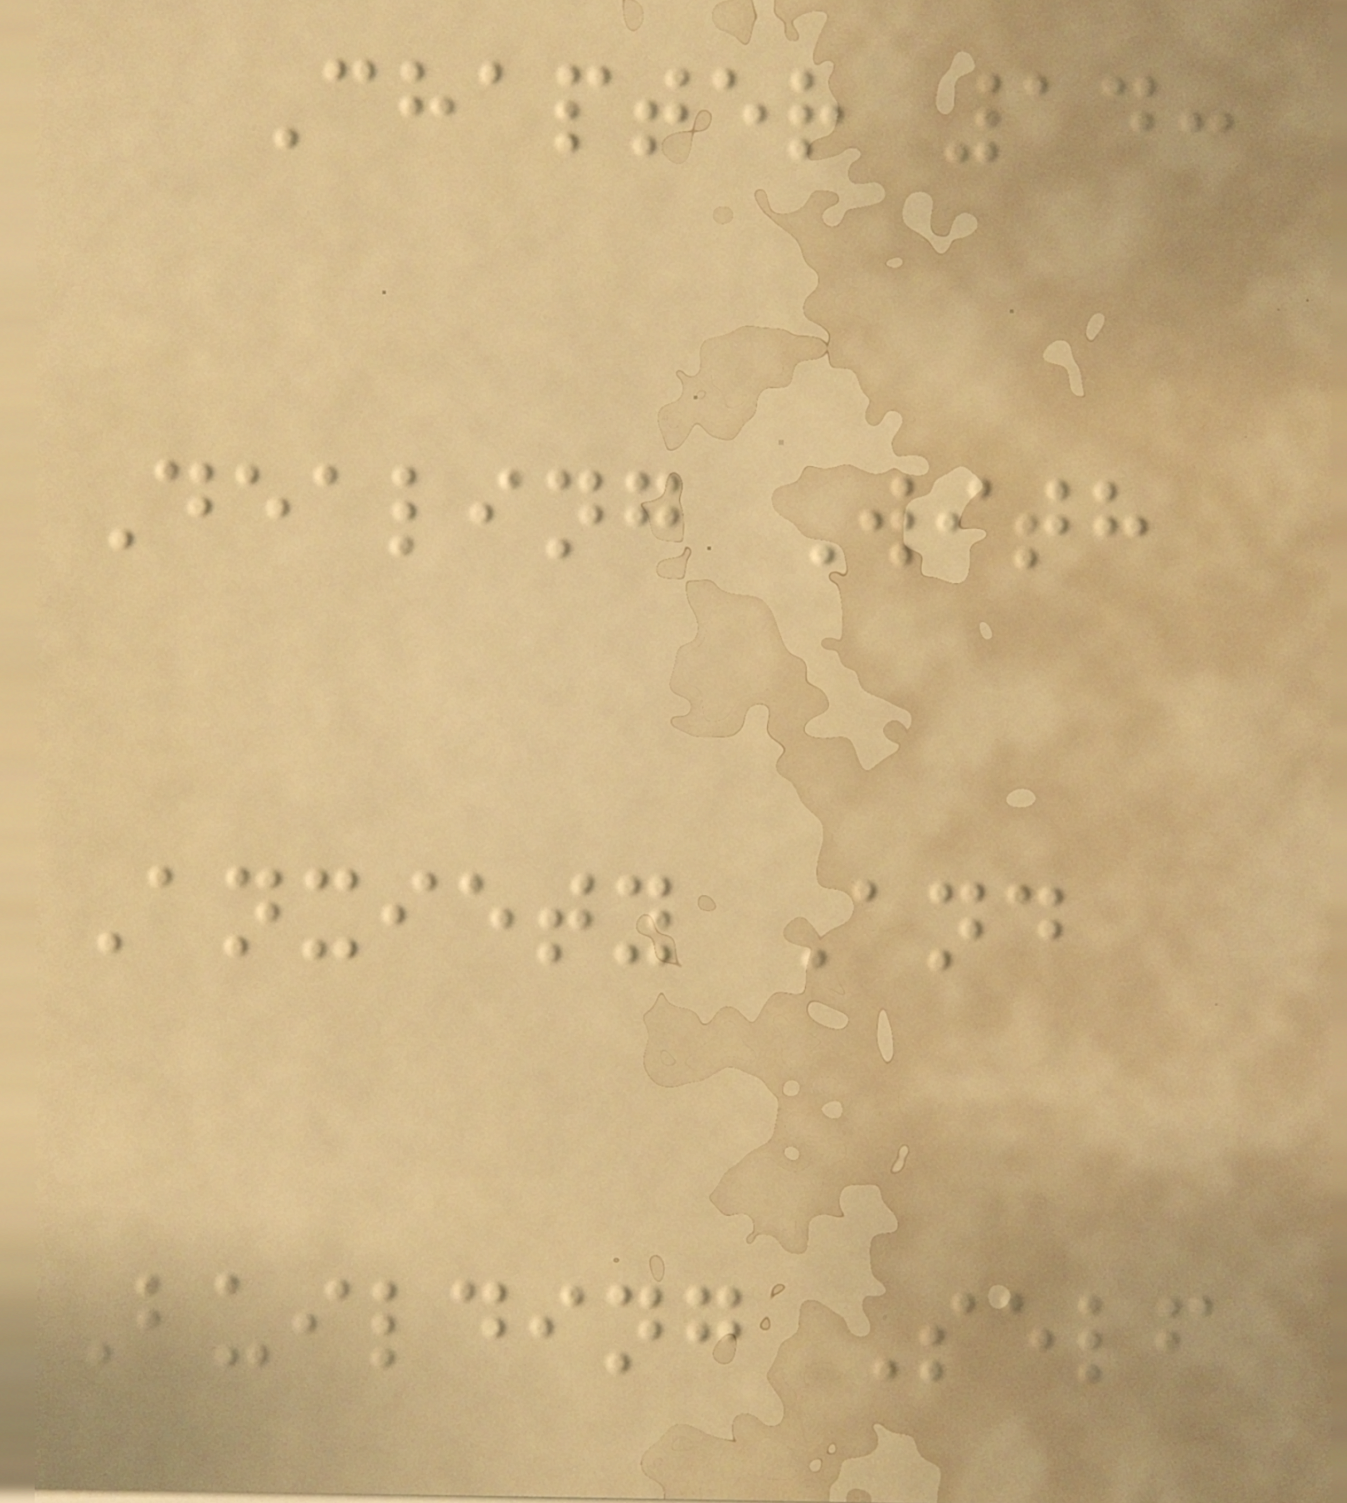Chapter 14:
Dealing With
Anxiety And
Building Self
